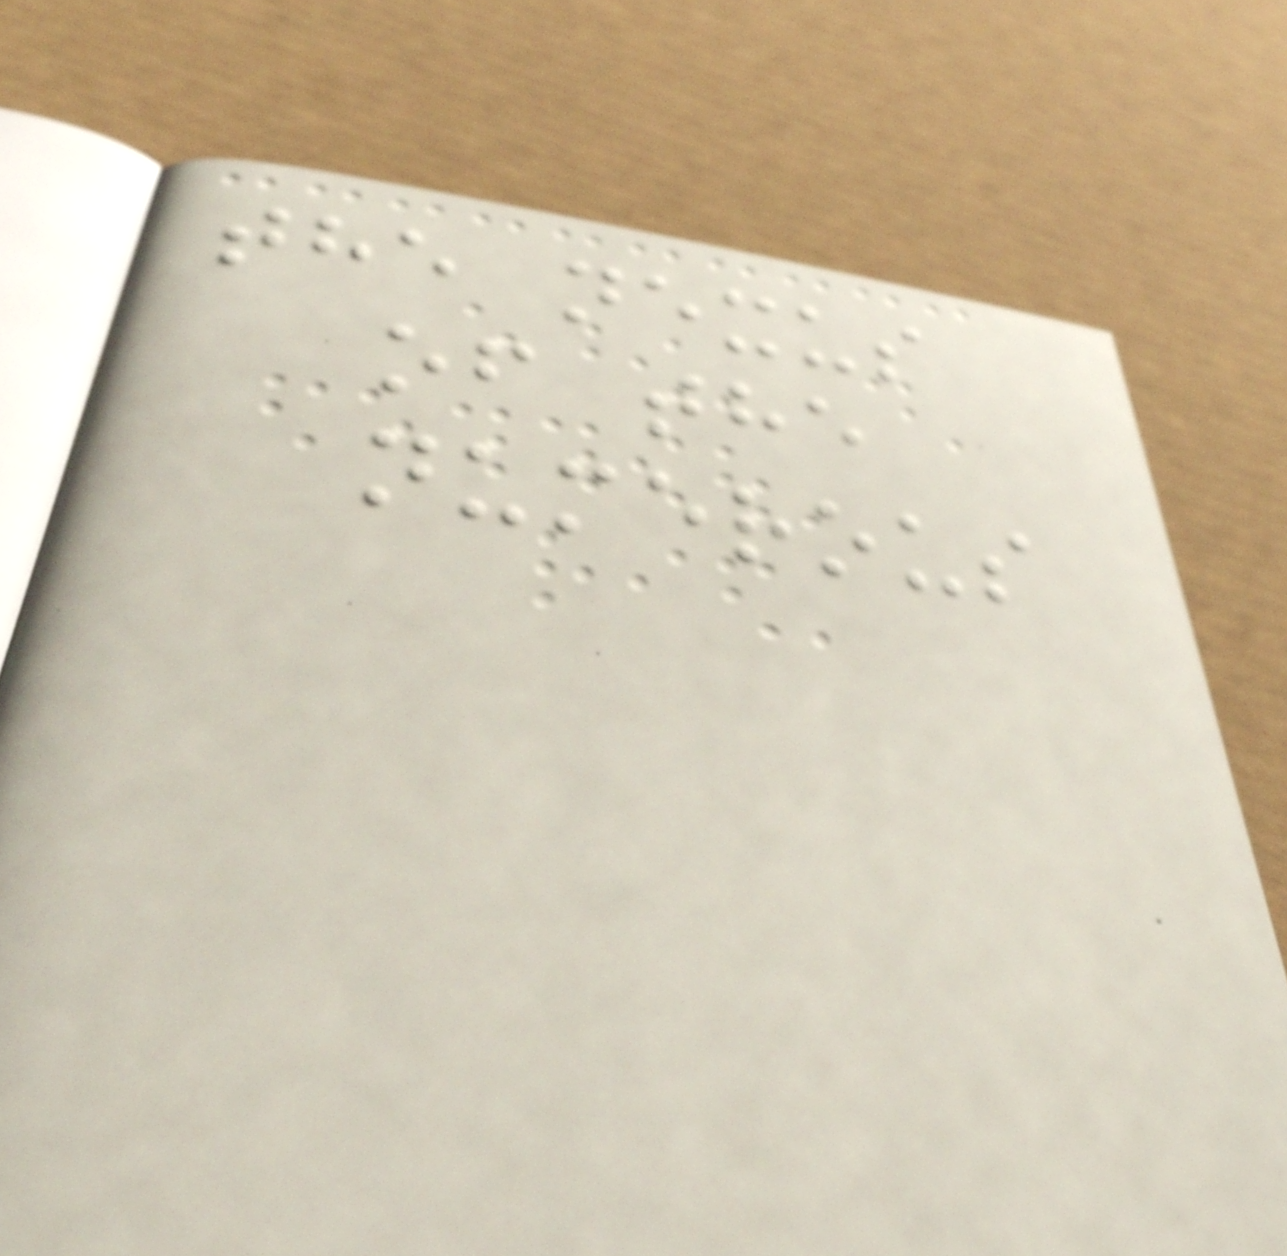the nexus
of the
numerous
